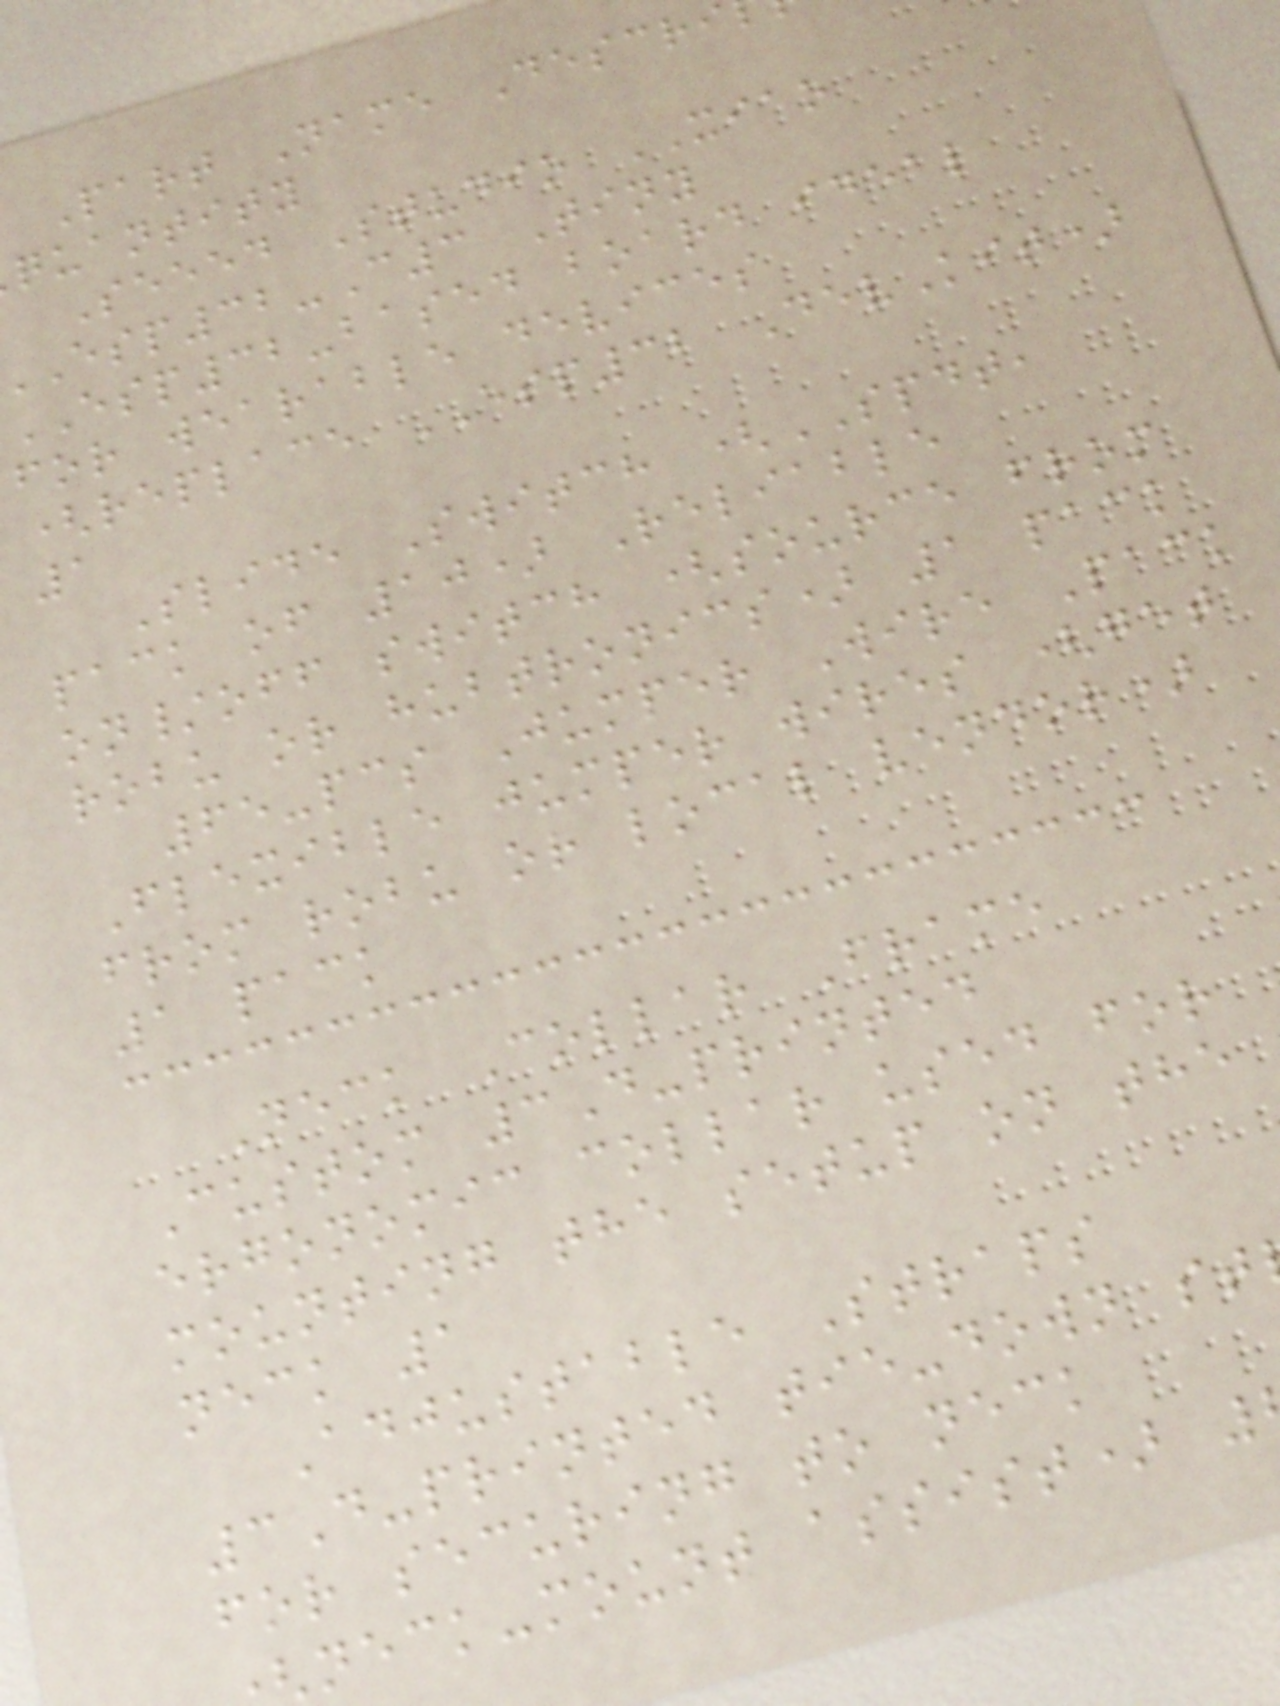Part Name Descri
quantity
Seeed Studio XIAO
32-C3 Tiny
ESP32-based board ideal
for wearable devices
(replace ESP32 DevKit)
1
Slide Switch (SPDT,
pack of 10) Reliable
on/off switch (source from
robu or hubtronics) 1 pack
65-pcs Jumper Wire Pack
Flexible jumper wires (get
from robu or local vendor)
1 pack
Neck Collar Frame
Custom 3D-printed
ergonomic collar used for
mounting the setup on the
neck 1
Adjustable Straps
3D-printed tie-down st
for securing to neck
neck-mount assist)
